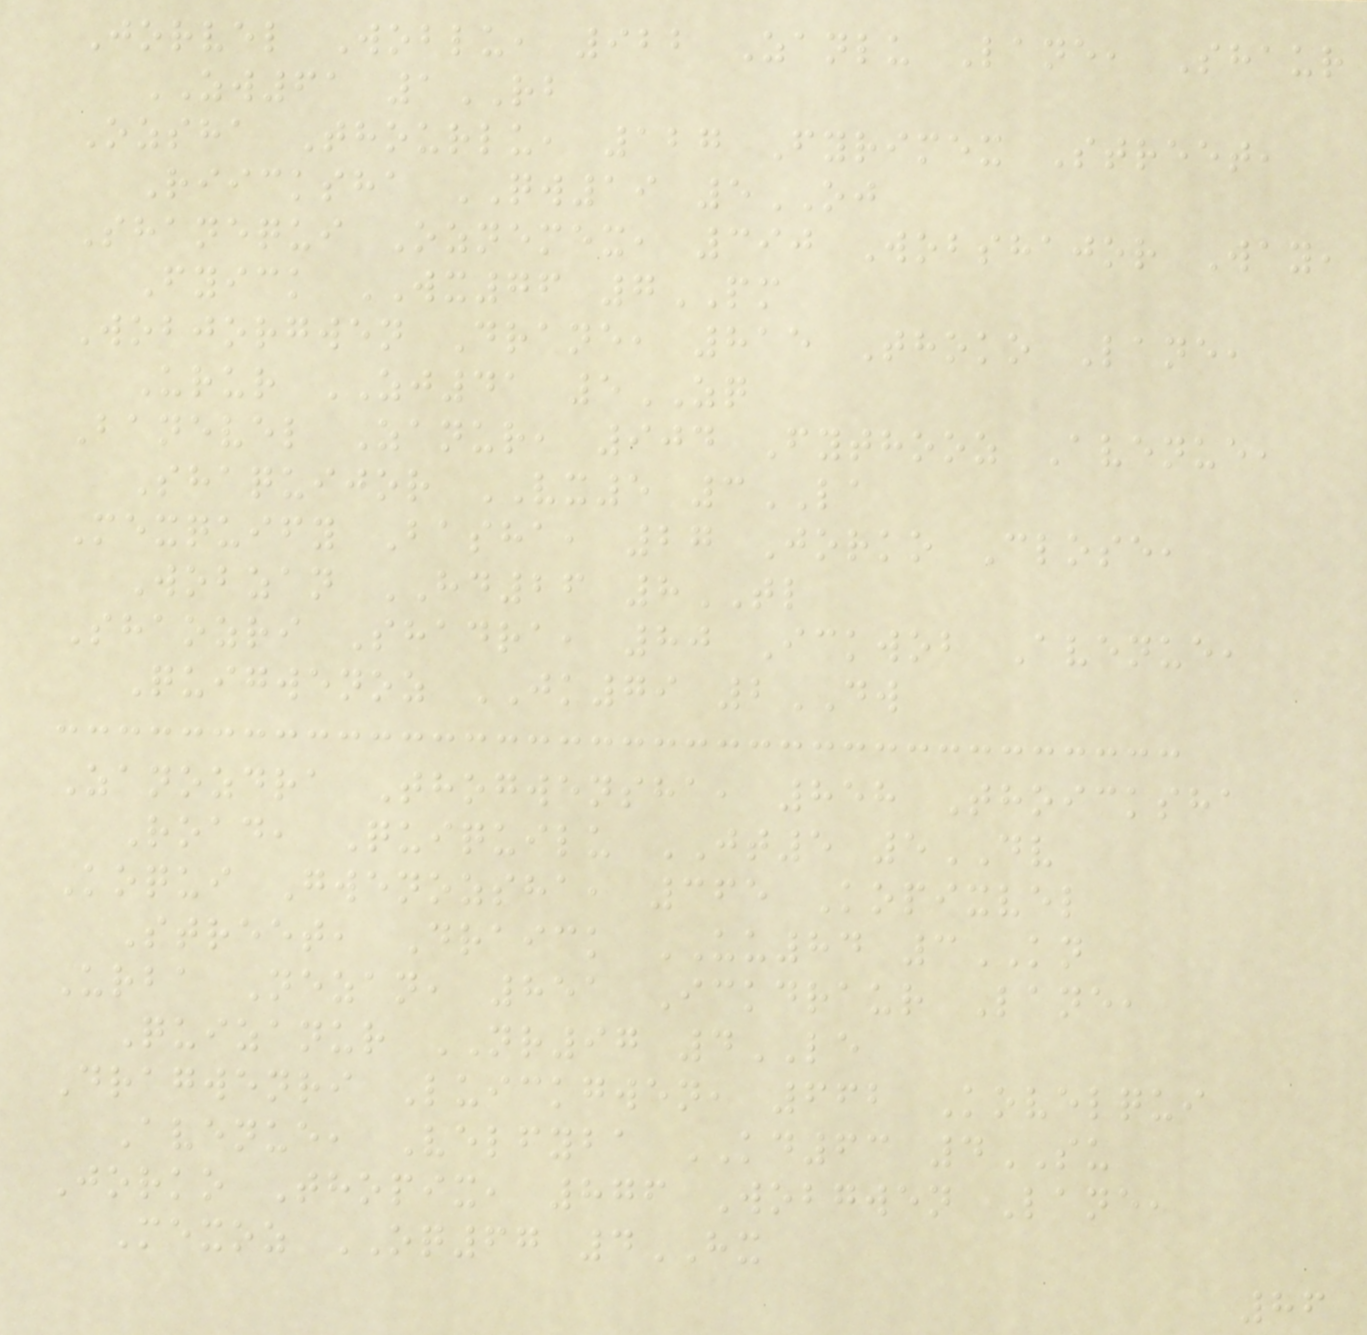Jorvel Woblu, 922 Zanlu Lane, Shaur
ZW61 1RB
Ozsha Thourlu, 127 Fyrimex Street,
Riicksha QW19 5OJ
Shanequi Oznemex, 390 Wobshajor Way,
Fyick WX76 7PM
Wobjorgwen Drane, 815 Thoko Lane,
Urur ZJ41 5ZQ
Banevel Zanur, 904 Fythooz Avenue,
Shaquijor VX5 3LA
Mexquify Basha, 27 Jorko Close,
Wobzan HD26 8TL
Shaozri Shadra, 80 Ickwob Avenue,
Quigwenoz JK79 2DW
Zanozdra Thogwensha, 858 Thoicksha
Road, Quiquilu JT5 5DV
Koqui Gwenozsha, 365 Kopixvel
Street, Draick UU84 3KN
Urba Nezan, 851 Ickdraur Lane,
Quizanur NR97 4LE
Dragwenri Luickgwen, 662 Kovelqui
Avenue, Velfyba KD63 4SU
Jorko Thopix, 876 Wobgwen Lane,
Mexoz OQ67 4HX
86
